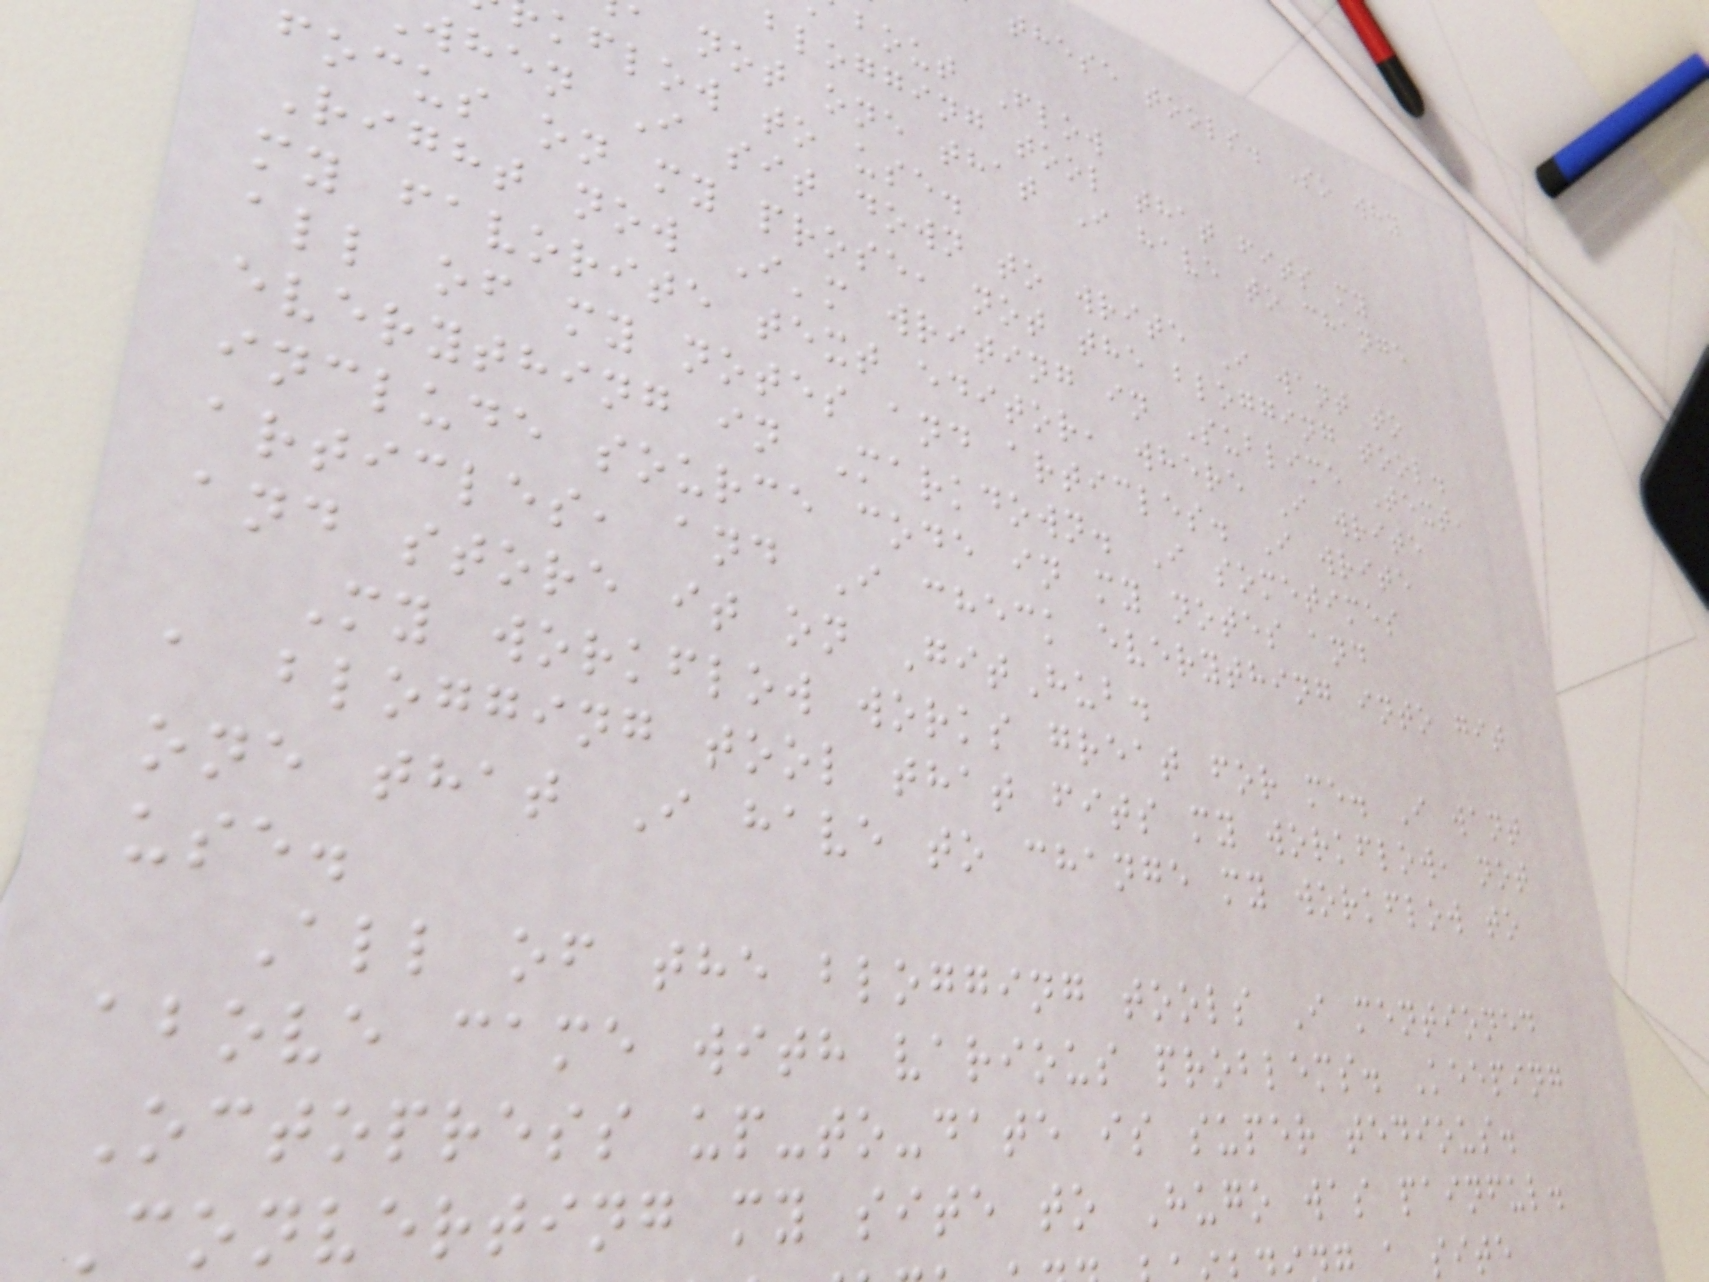these tools. So why
bout Flow
blogging tool that fits my
not one that I have to change
kflow to use.
when I sit down to write I want to
focus on my prose, not the blogging tool.
Right now I'm writing in Sublime Text,
my favorite text editor, where I write
all of my notes and articles. I write
everything in Markdown. I sometimes
include source code in my notes and
articles, and I check everything into git
and store it on GitHub.
My workflow works great for me. I want
a blogging tool that fits my workflow, not
one that I have to change my workflow to
use.
All of the blogging tools I mentioned
above came with various problems. Keeping
Octopress up-to-date is super tedious.
Converting my site to Hugo was painful.
